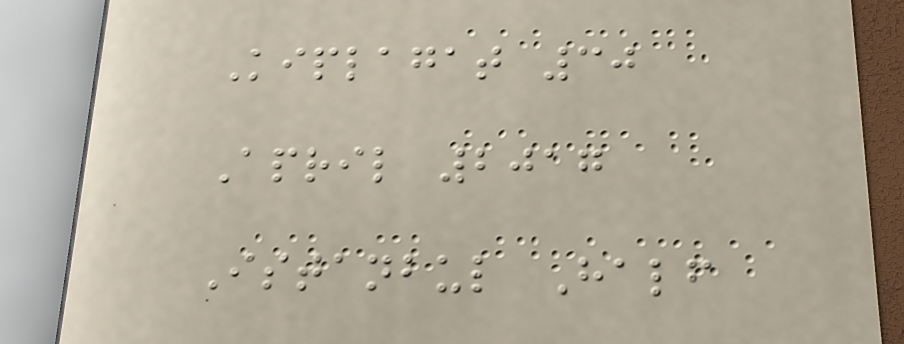Kiplagat 30
April 2017
Istanbul Half
